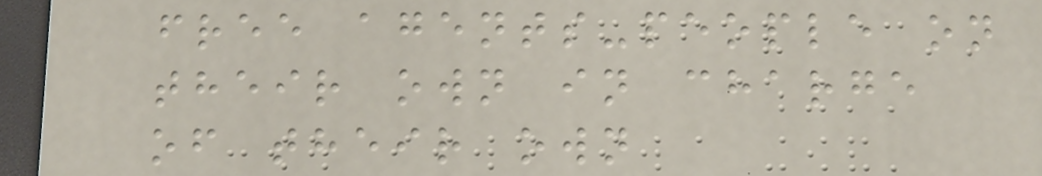free agents-people on
their own in charge
of their own
